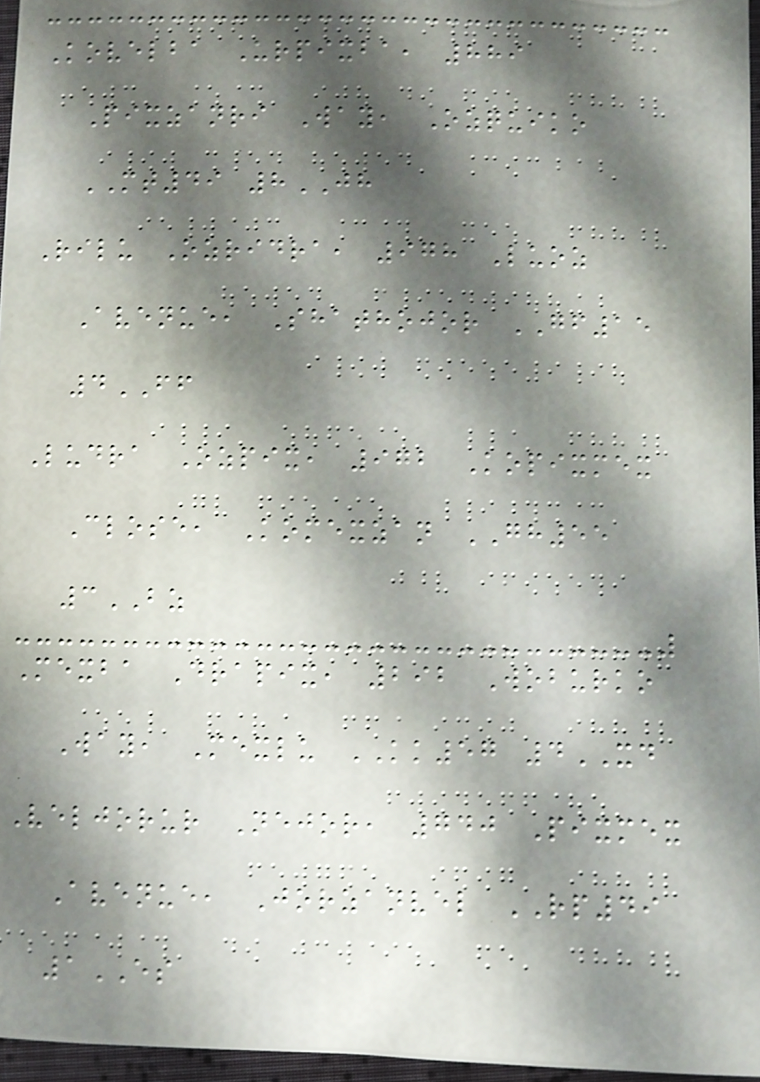Kovelba Urpixba, 889
Pixzanri Way, Ozquiko
MT49 8JH
Rilu Ozridra, 978 Luoz
Avenue, Shathojor GF15
4FF
Ludra Ozpix, 972 Kopixmex
Close, Komexzan GH55
3BZ
Mexba Drapix, 292 Woburko
Way, Mexlu KK57 4XD
Veljorur Nejor, 740 Pixmex
Avenue, Jorzanvel RP49
1ES
